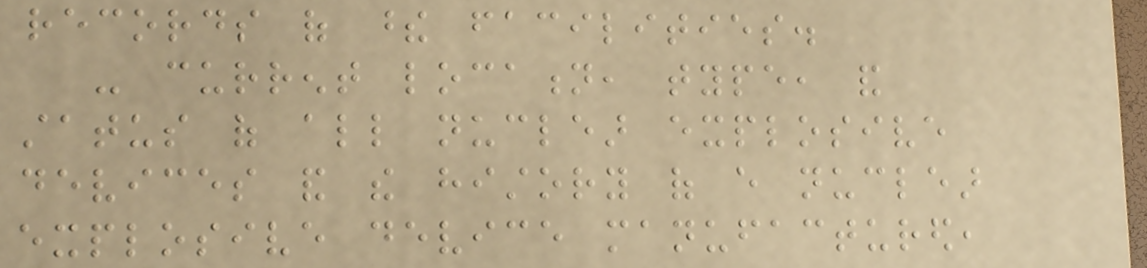records of these facilities.
- current location, type, and
status of all nuclear explosive
devices and the history of every nuclear
explosive device manufactured,
